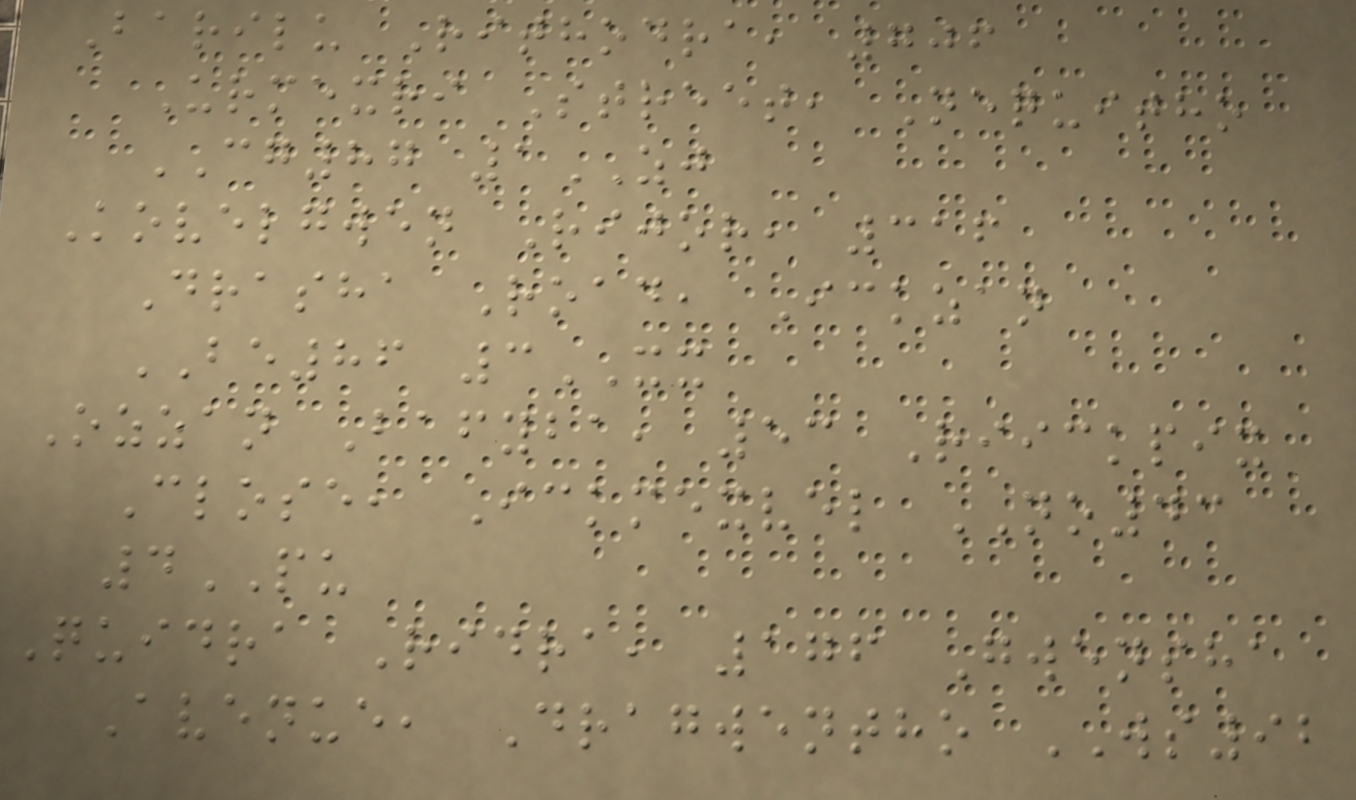Barilu Rithodra, 706
Urmexri Street, Nequitho
CG87 1ZJ
Kovelgwen Rijor, 316
Drasha Road, Ickzan
BE86 3XX
Ozzan Bafyba, 53 Riickpix
Close, Ickmexvel NO43
4PU
Quidra Ridra, 176 Gwensha
Avenue, Dragwentho WS92
